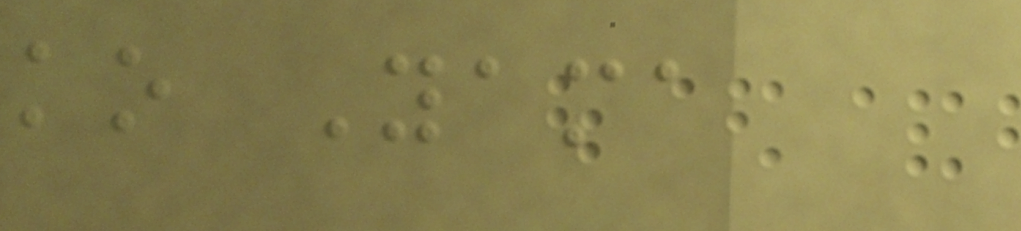ko Yama
